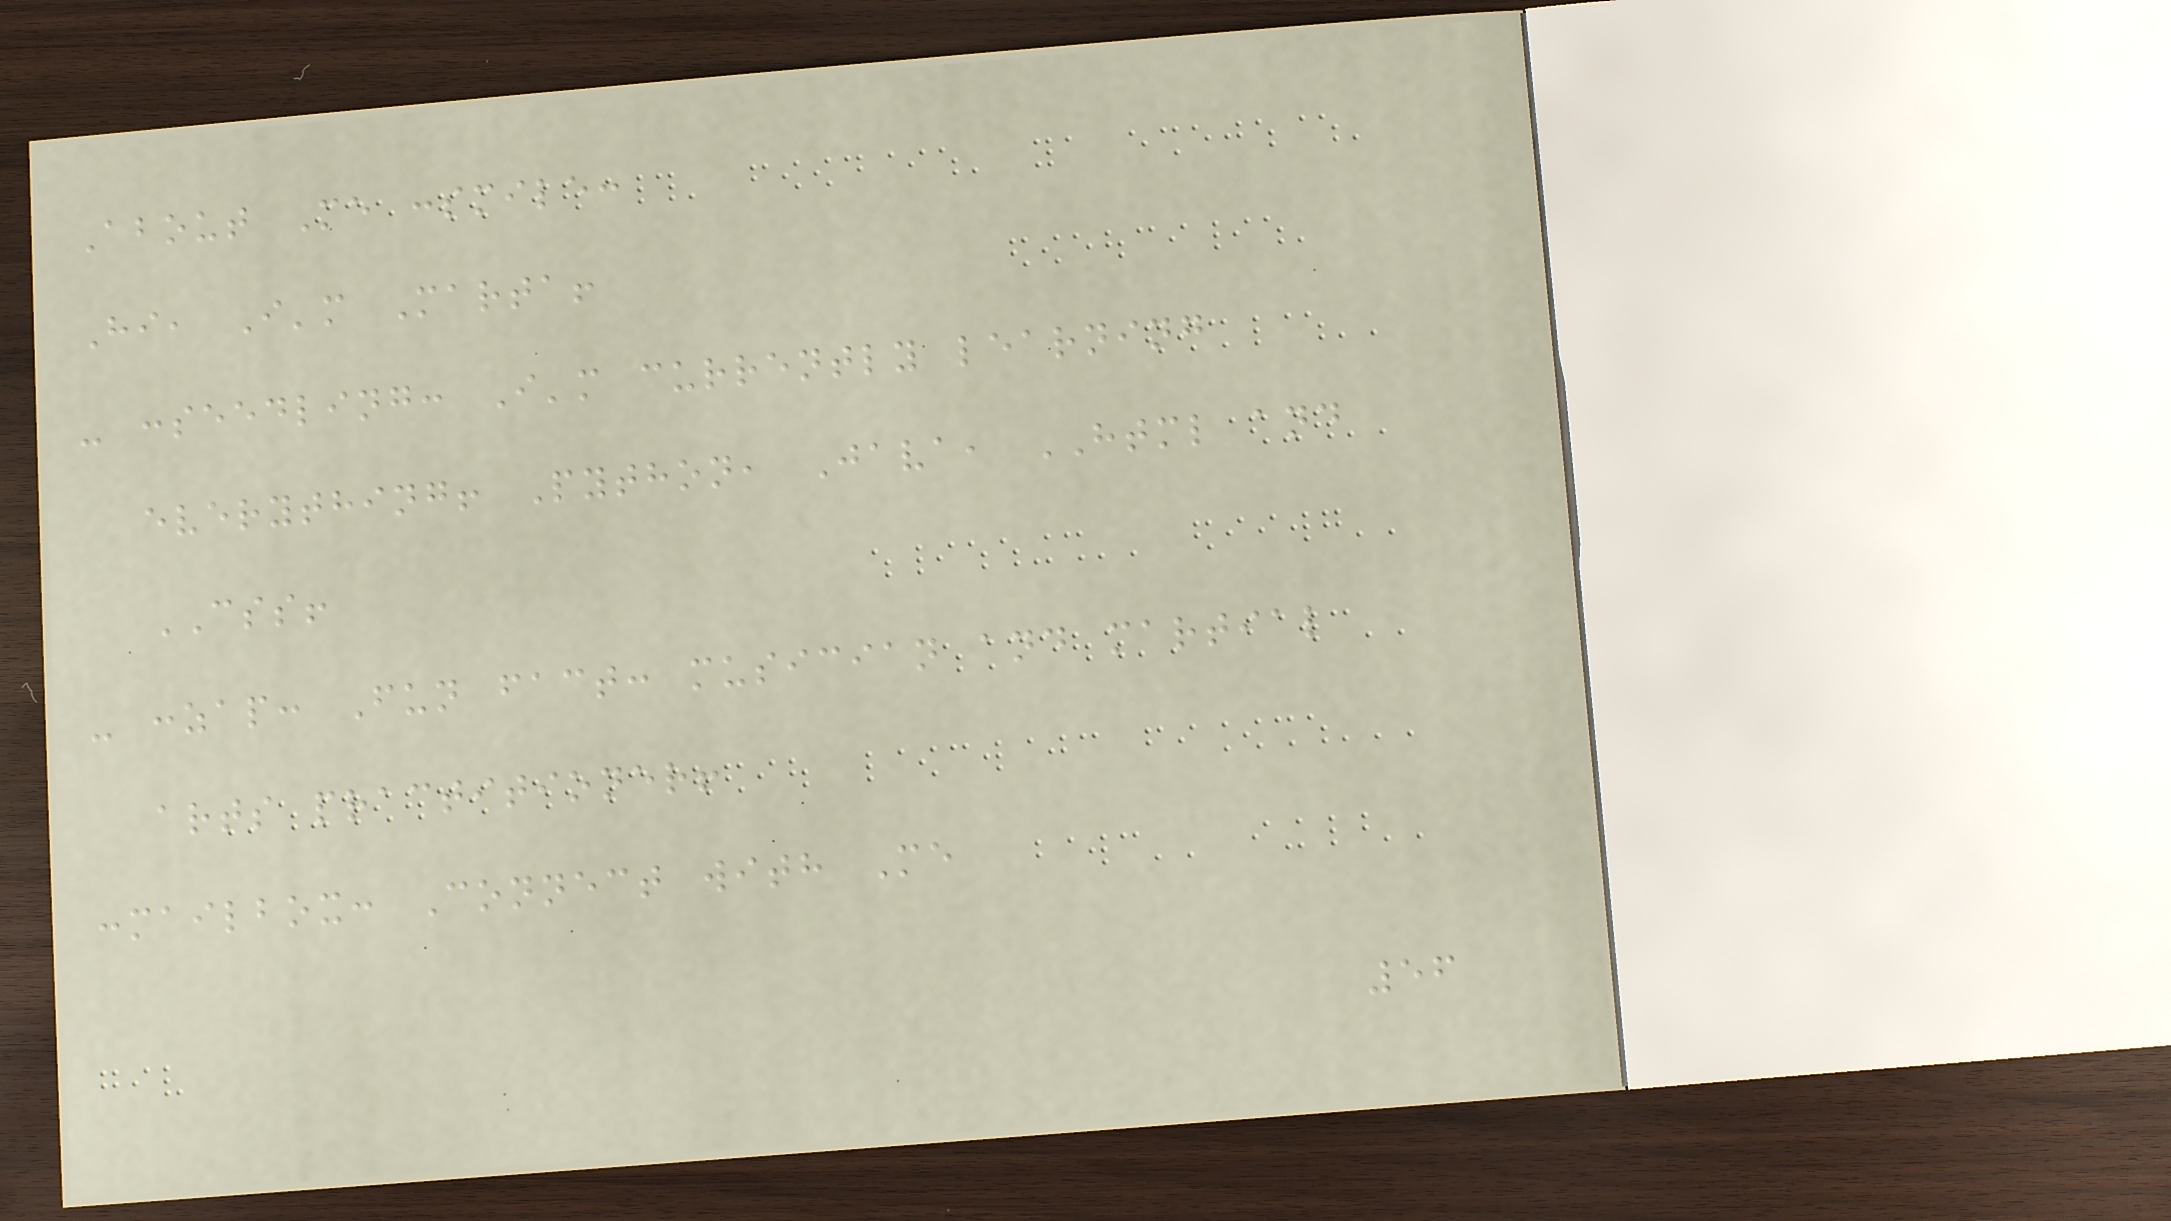About Me :smile:
Hi, I'm Marta!
- :seedling: I'm currently learning
everything! Python, Java, HTML and
CSS!
- :zap: Fun fact: musician and martial
arts practitioner!
:mailbox: Connect with Me
56
